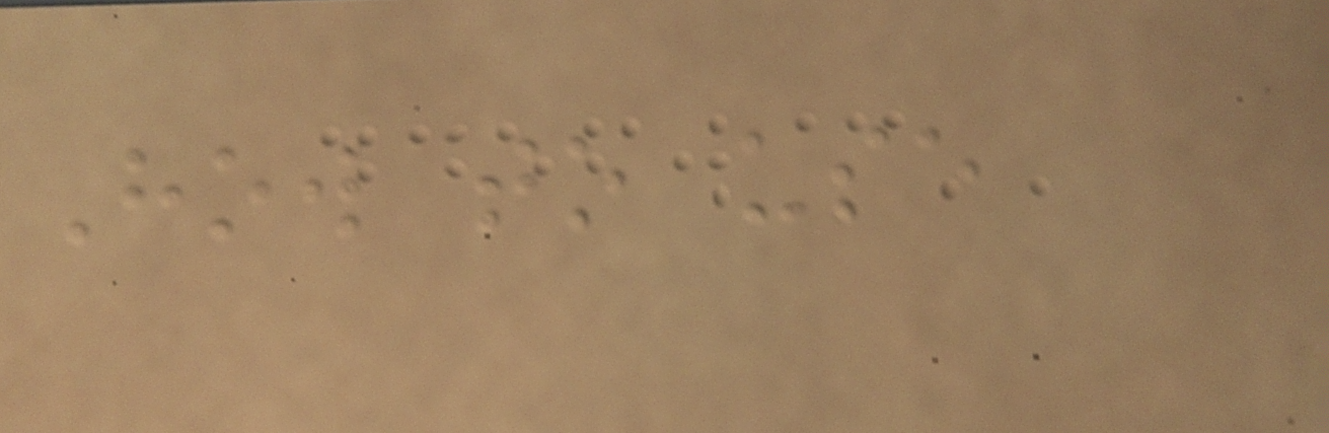How to use
